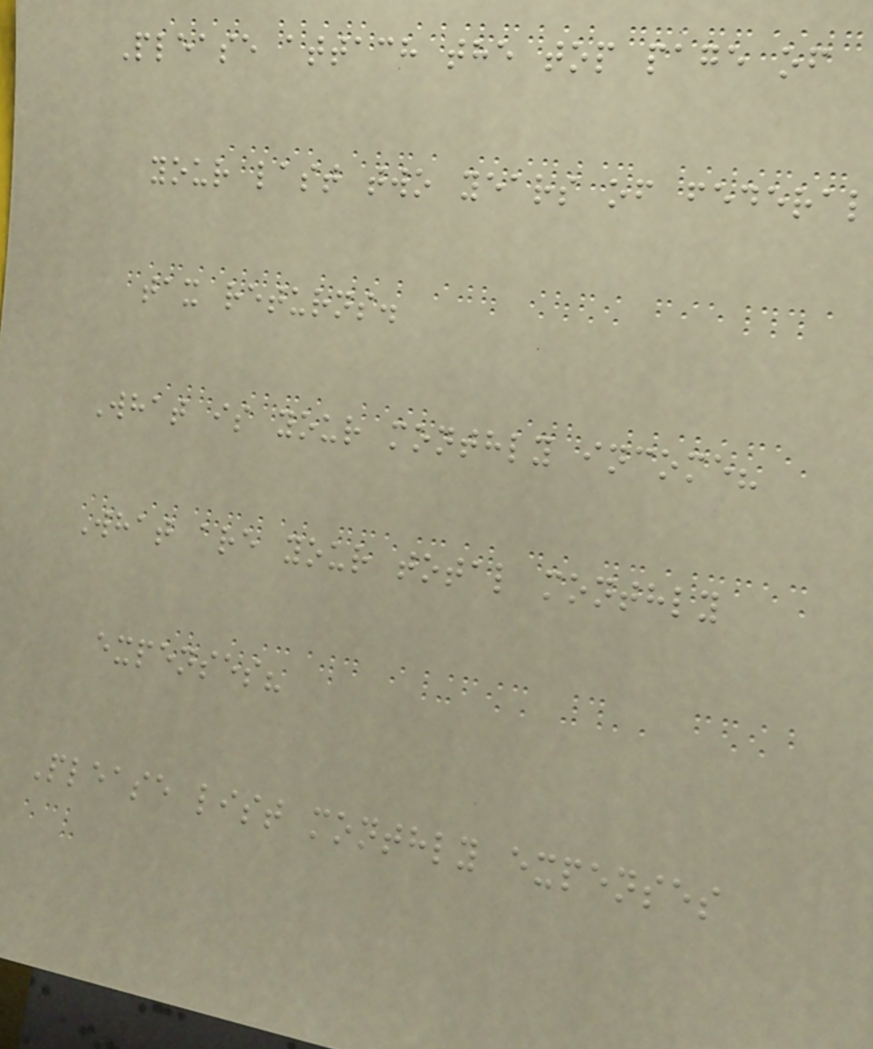Please attach the top page of
your last two years of federal
tax returns.
What is your monthly income?
What are your total monthly
expenses?
Please list monthly expenses
